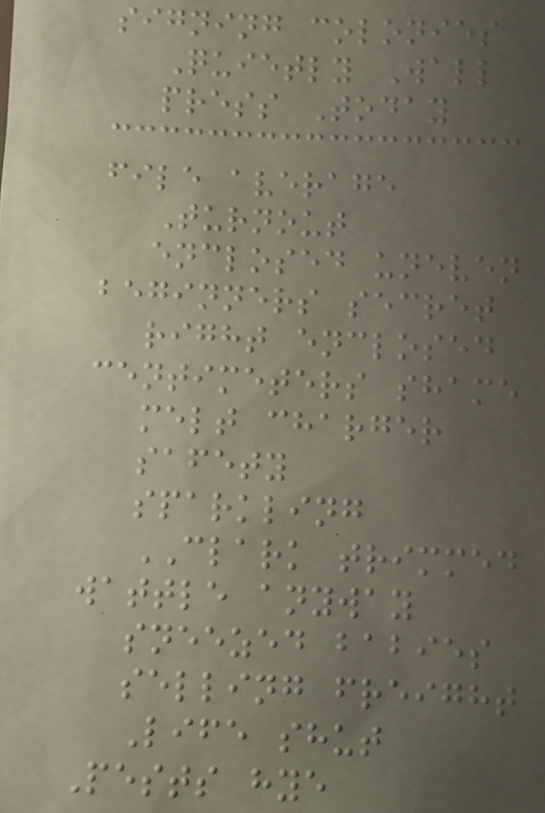signing colonies
Quietly Wall
press Today
file average
Turnout
enclosed uneven
beginners secret
right enclosed
centimeters shame
melt charger
safety
sparkling
CLARK trimmed
wattle anyway
sneezed babies
selling freight
Life shut
Pests hye
